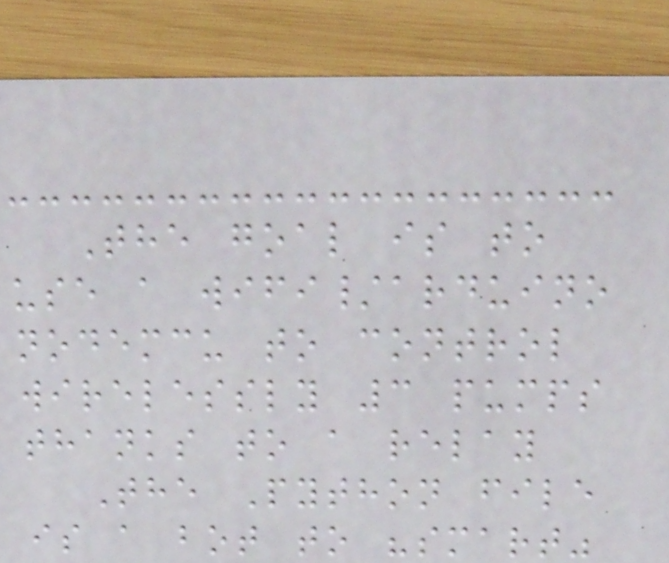The goal is to
use a wifi/arduino
nodemcu to control
wirelessly 3 pumps
thanks to a relay
The Python file
is a bot to "smart"
